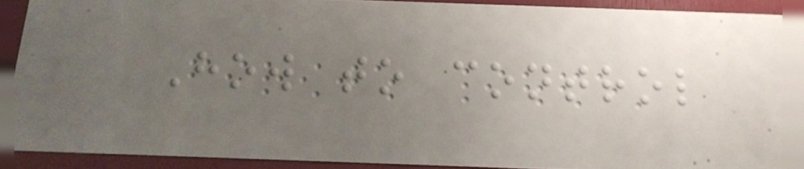How to control
